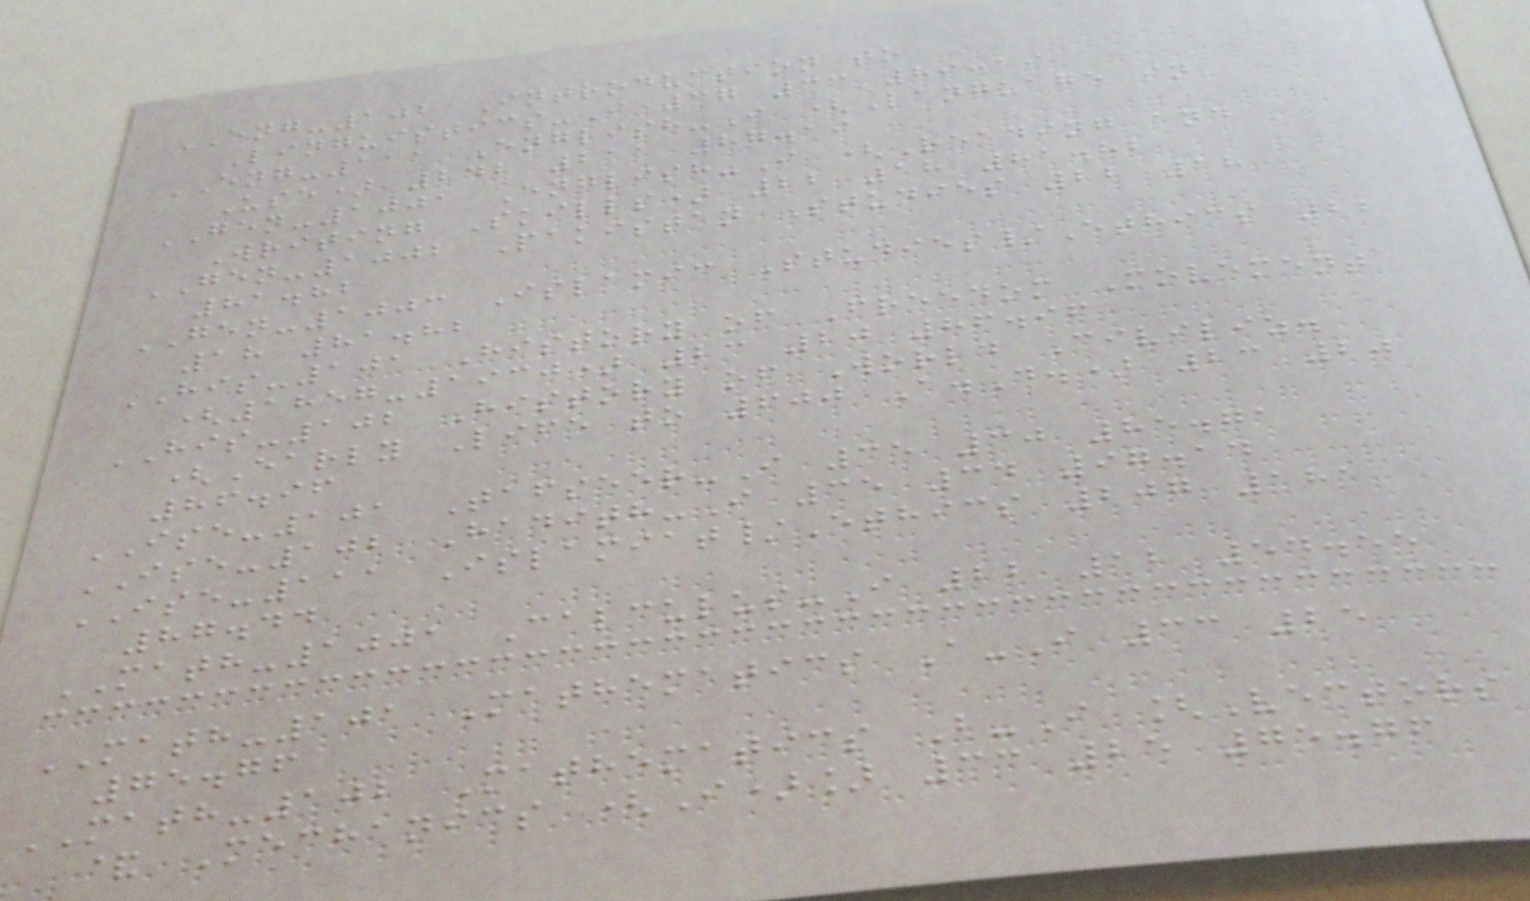ENG-102 Introduction to
Linguistics-I 37 33 89.19
ENG-111 English-I (Language in
Use) 242 211 87.19
GEN-1001 English-I (Reading and
Writing Skills) 22 18 81.82
GEN-1002 Pakistan Studies 22 18
81.82
GEN-1003 Islamic Studies/Ethics 22
18 81.82
HIS-101 History of Freedom Movement
(1857-1930) 23 20 86.96
HIS-102 History of World Civiliz.
(Early Life to 600 A.D.) 23 20
86.96
ISE-101 Tafseer-I 35 30 85.71
ISE-102 Hadith-I 35 34 97.14
ISE-111 Islamiat/Ethics 207 181
87.44
MATH-1001 Calculus-I 22 12 54.55
MATH-101 Mathematics A-I 33 25
75.76
MATH-102 Mathematics B-I [Vectors
& Mechanics (I)] 33 25 75.76
